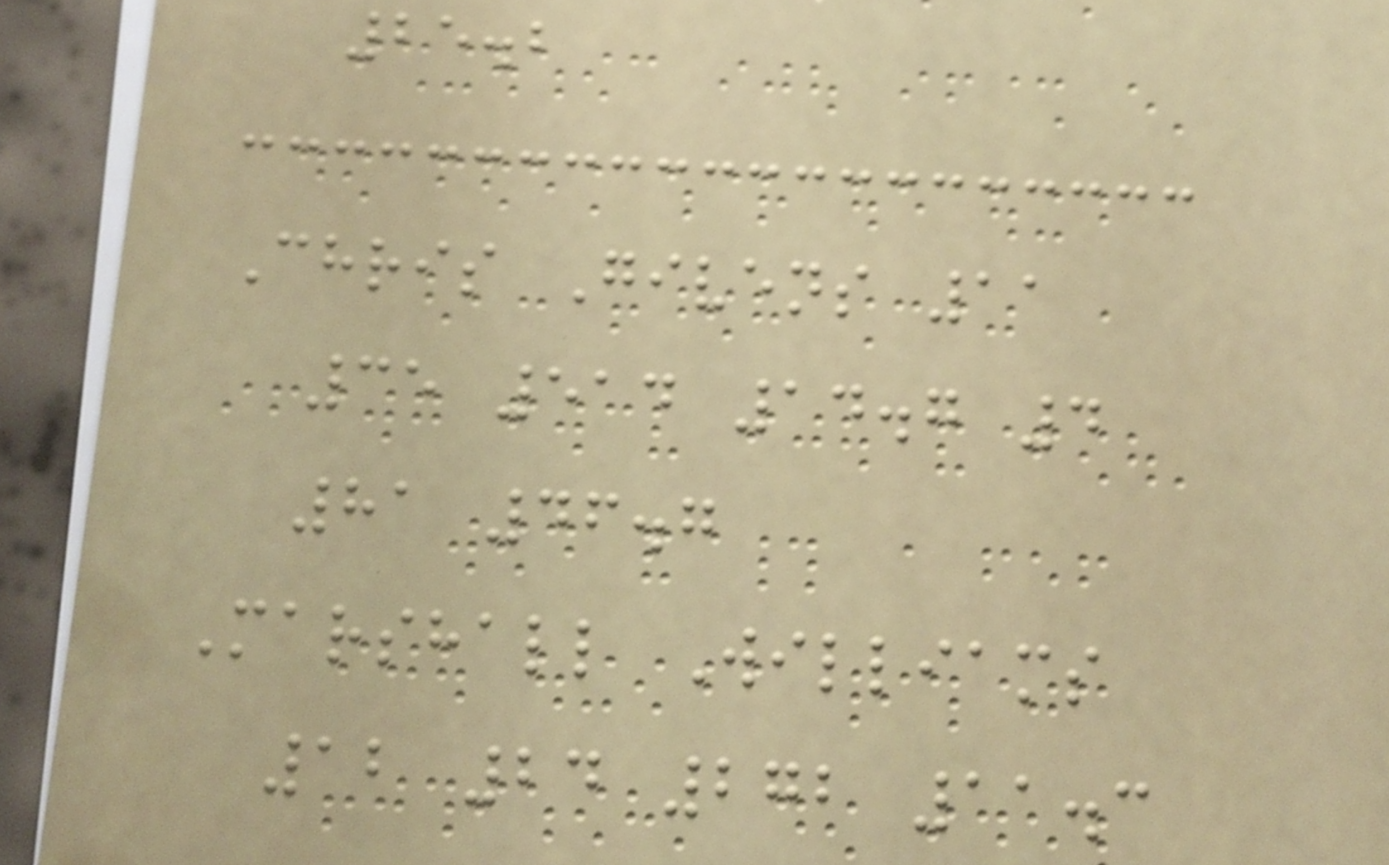25.2
Chris Givens 11
35 514 14.7 4
81 46.7
Marshall Williams
12 24 272 11.3
